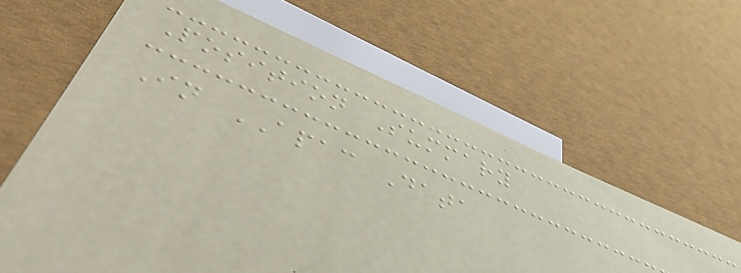Position Summary
In APAC Data
